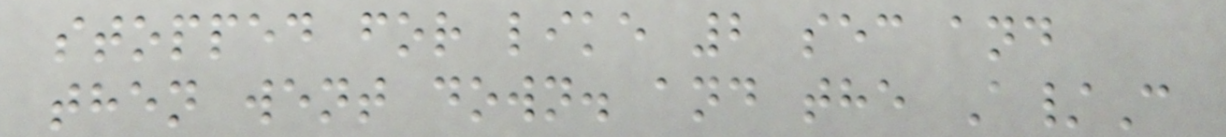stopped for like 2 sec and
then went down. and the A/C
